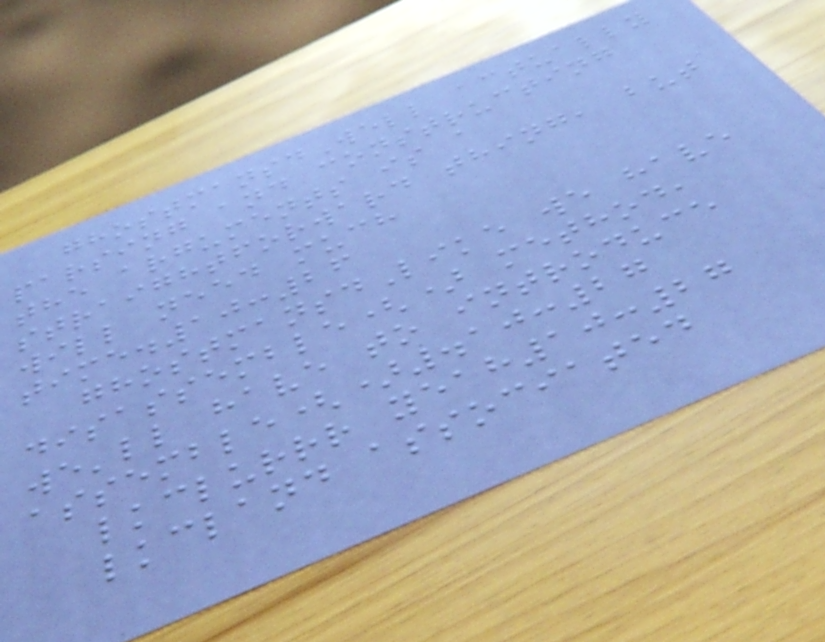ghostmansdWell actually
parsing and constructing
the arguments is a
straightforward thing, but
will need much
time.10:26
ghostmansdLike we have
disassemble() method,
we'll have to introduce
assemble().10:27
lkclurrr yeah10:27
lkcland associated
